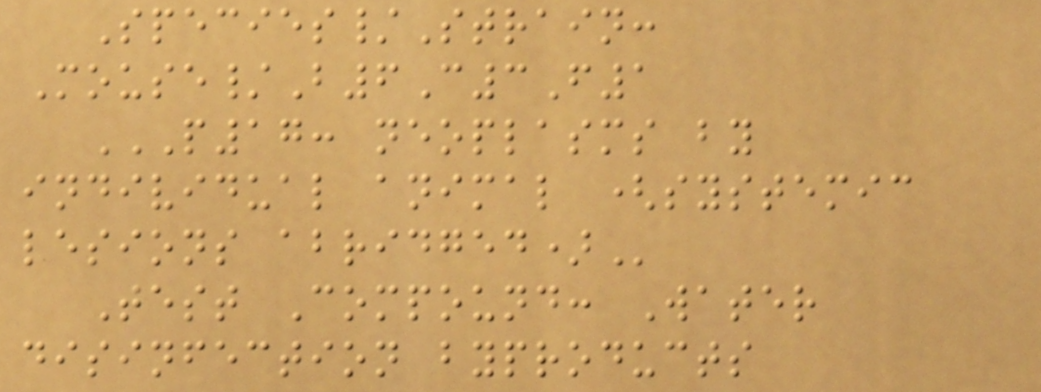Species/Strain:
Mouse/B6C3F1
P17: NEOPLASMS BY
INDIVIDUAL ANIMAL (SYSTEMIC
LESIONS ABRIDGED)
Test Compound: Water
disinfection byproducts
